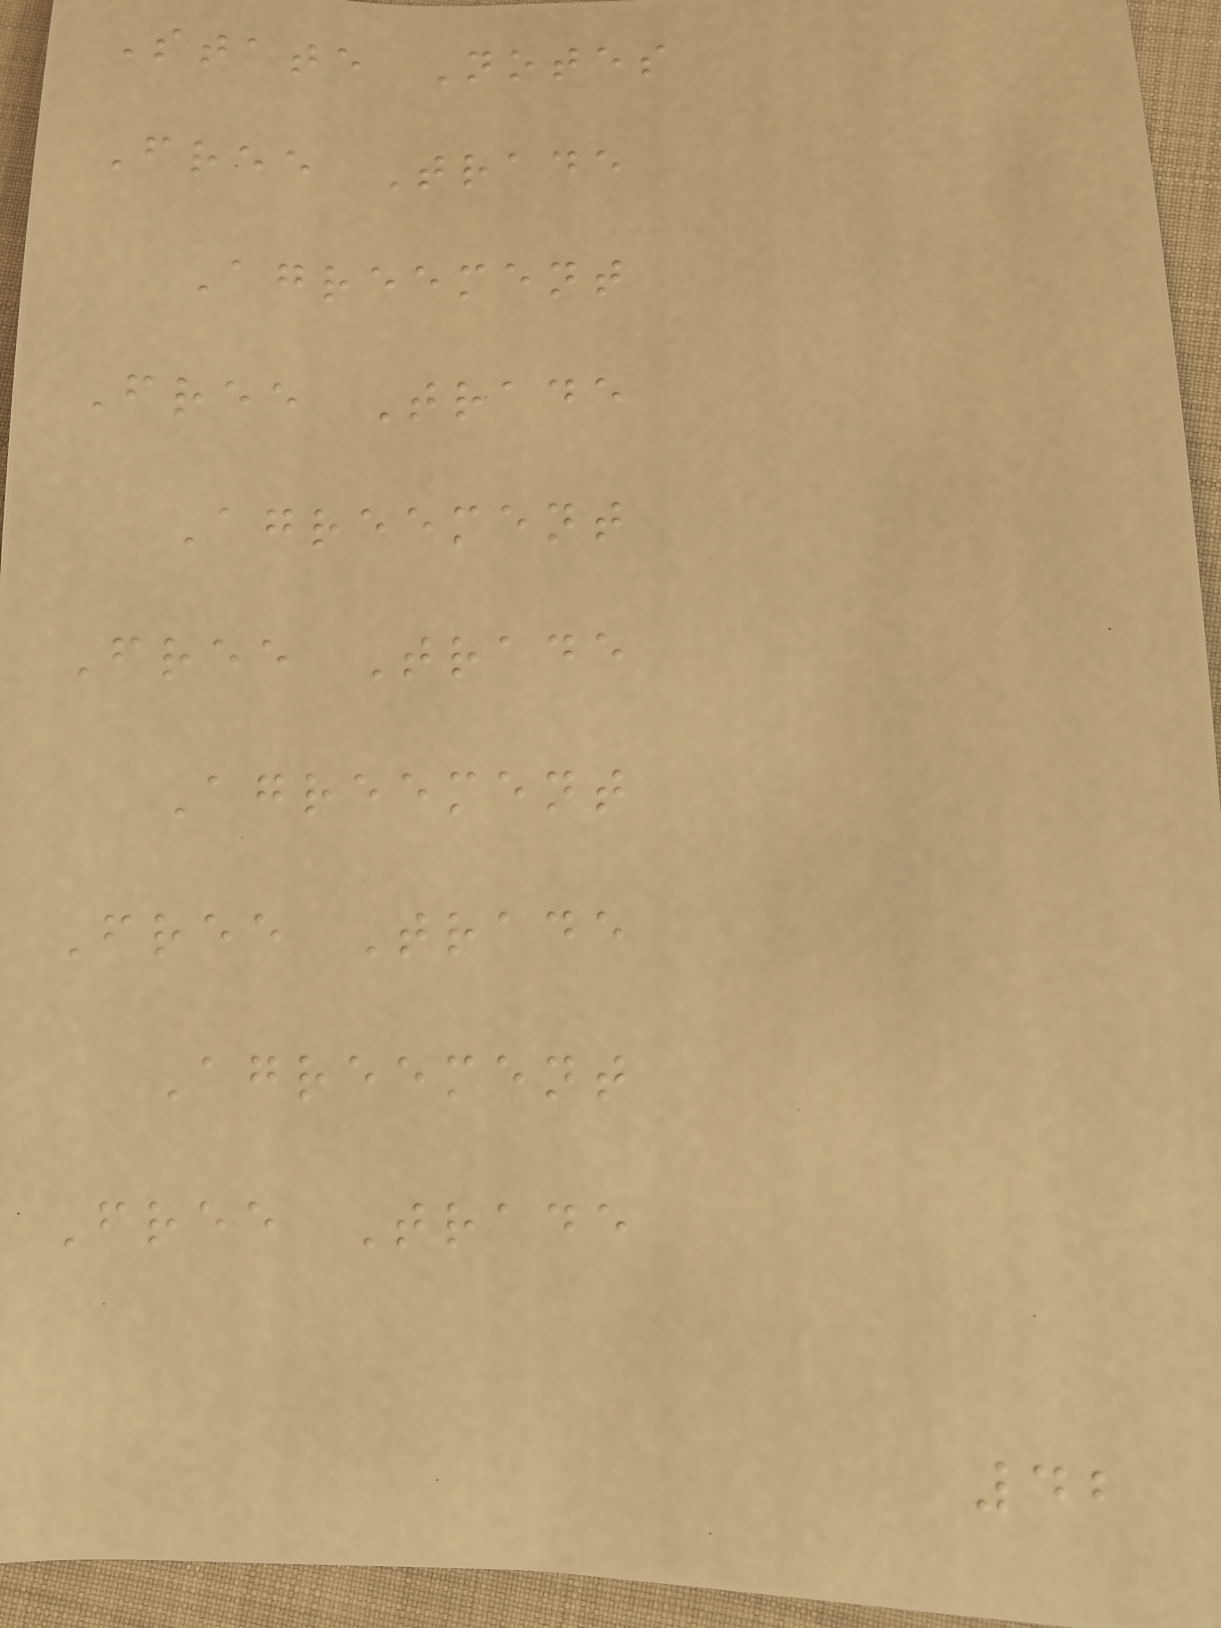State Notes
Free Trade
Agreement
Free Trade
Agreement
Free Trade
Agreement
Free Trade
Agreement
Free Trade
42
